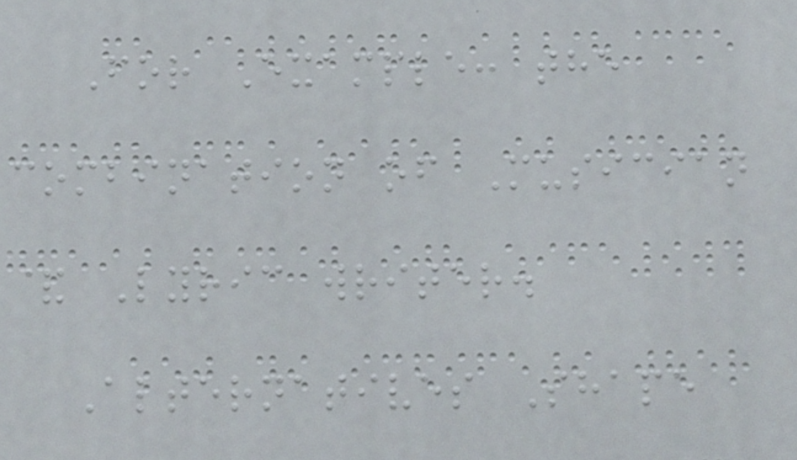For Example: the
combination of Musician
& Lyric writer.
Alternatives Shape
